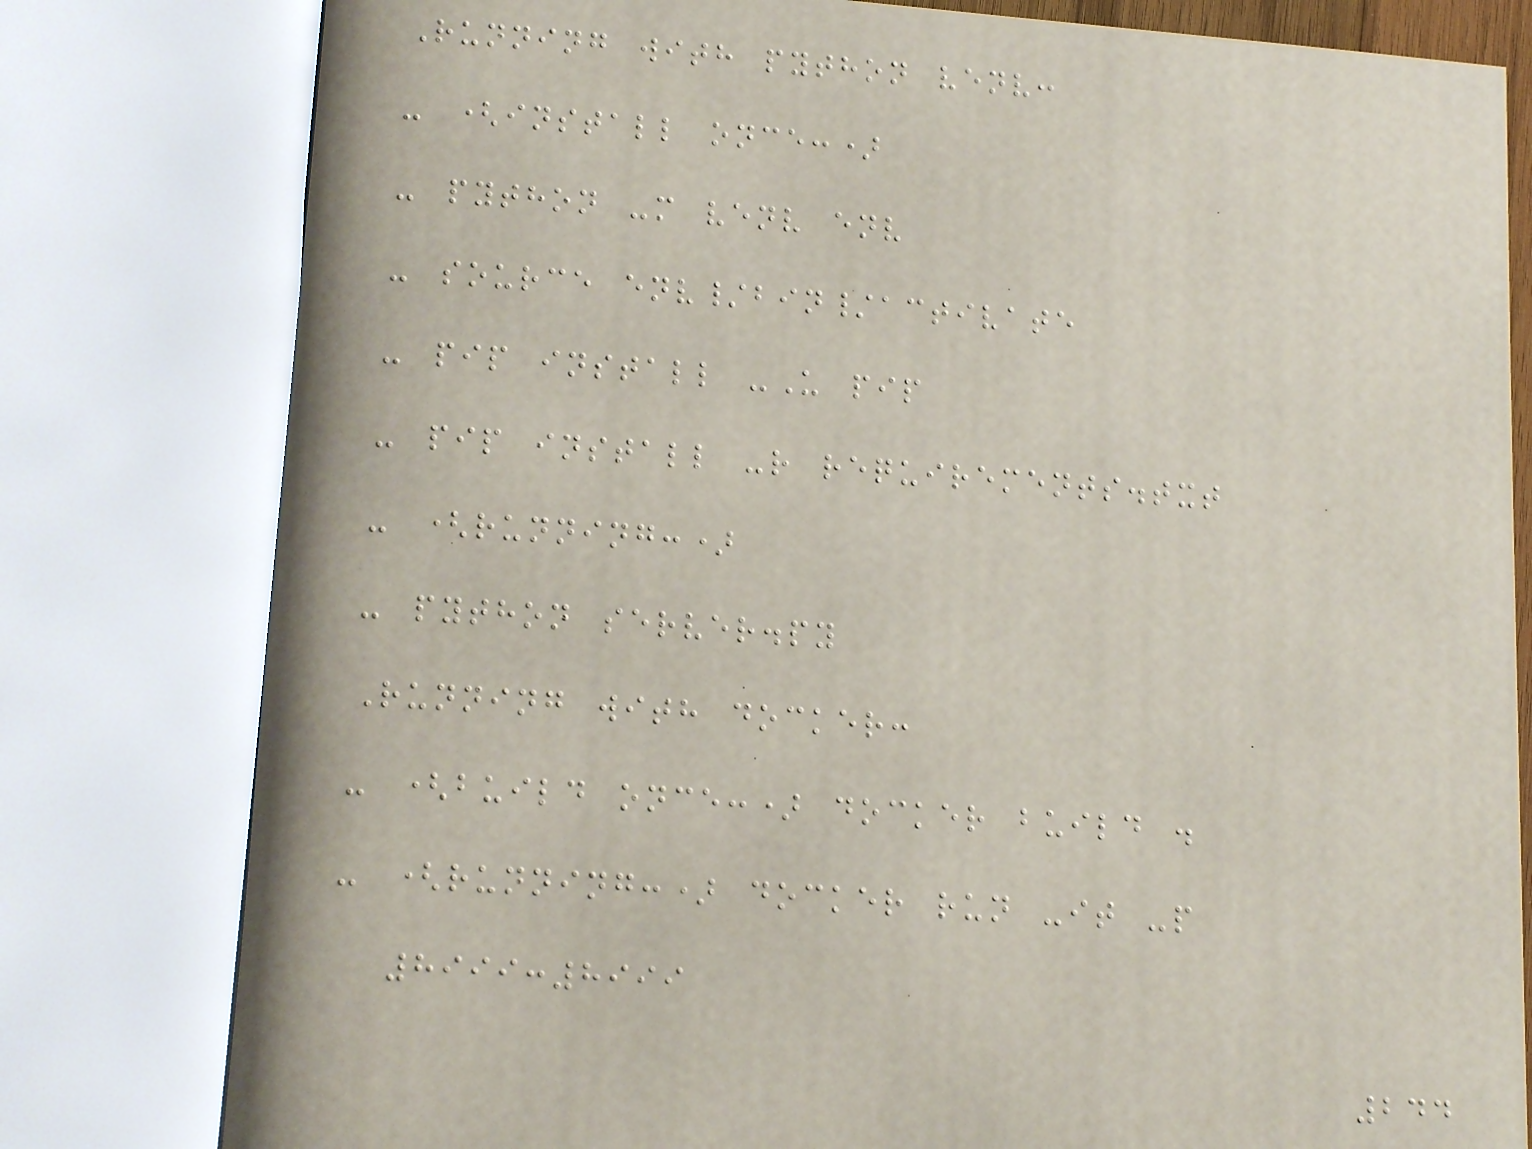Running with python venv:
- (install once:)
- python -m venv env
- source env/bin/activate
- pip install -U pip
- pip install -r requirements.txt
- (running:)
- python server.py
Running with docker:
- (build once:) docker build .
- (running:) docker run -it -p
8999:8999
244
